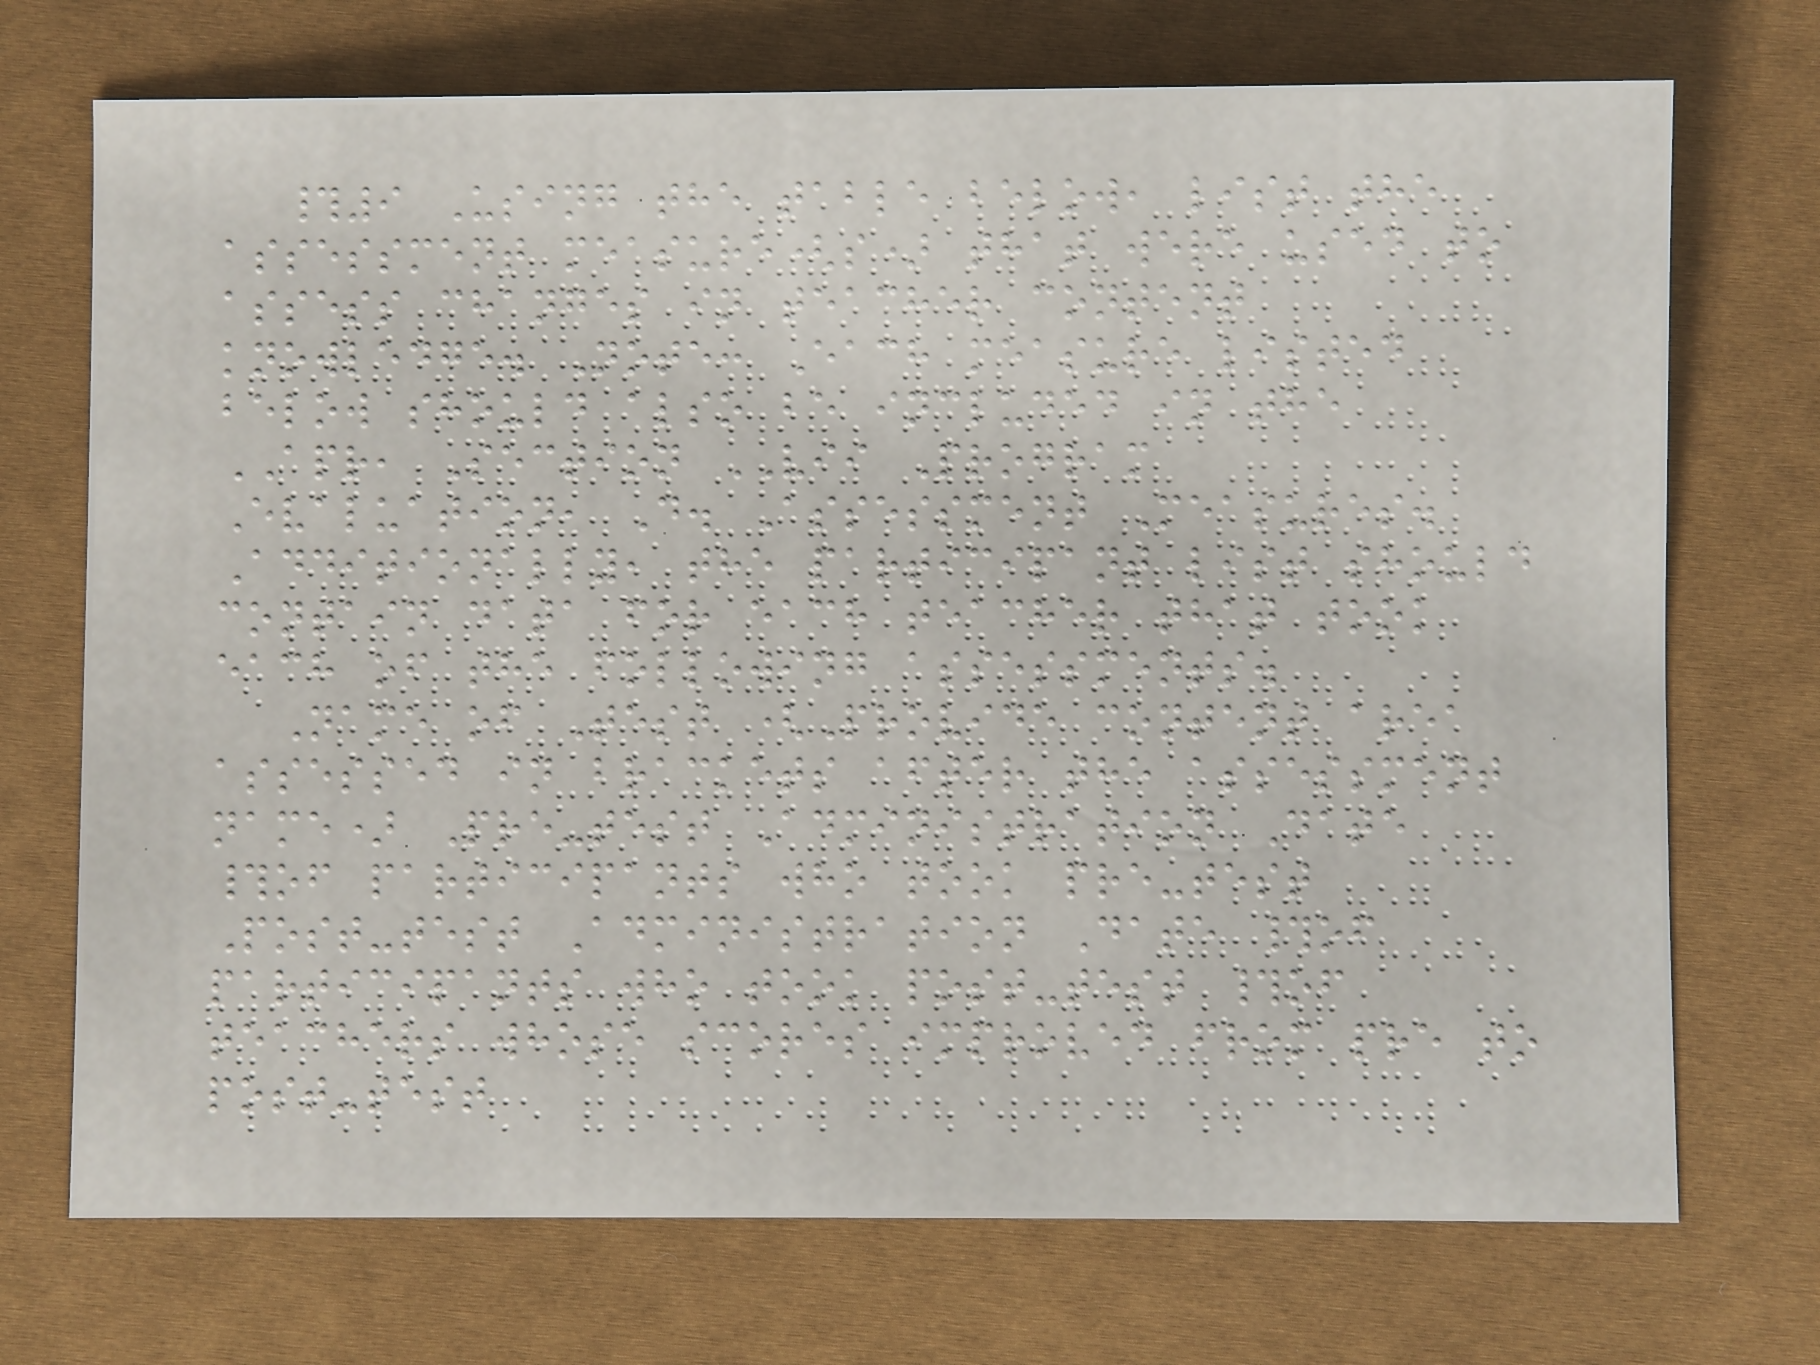#9 Using the table below, list the
assessment measure(s) that were used to
assess changes in teacher content
knowledge. Note: Each measure listed
below should also be included in the
APR, Section VII Program
Evaluation, D. Assessment Measures.
Additionally, the participant list should
contain data for each teacher that took
each of the following assessments.
Name of Test (Provide content area
assessed in brackets after the assessment
name) Pre-test Administration Date
#of participants who took pre-test
Post-test Administration Date #of
participants who took post-test #of
teachers whose scores improved from pre to
post-test
